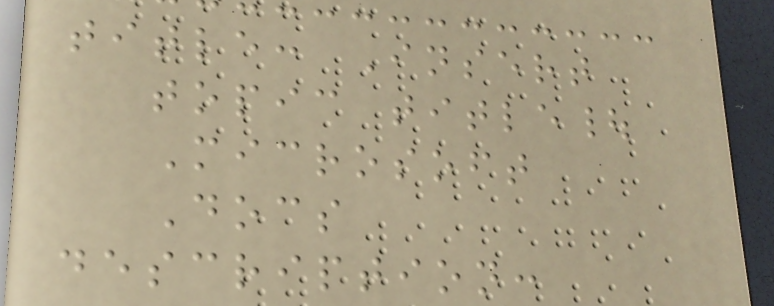title: Insert
topic title|
Microsoft
Docs
description:
